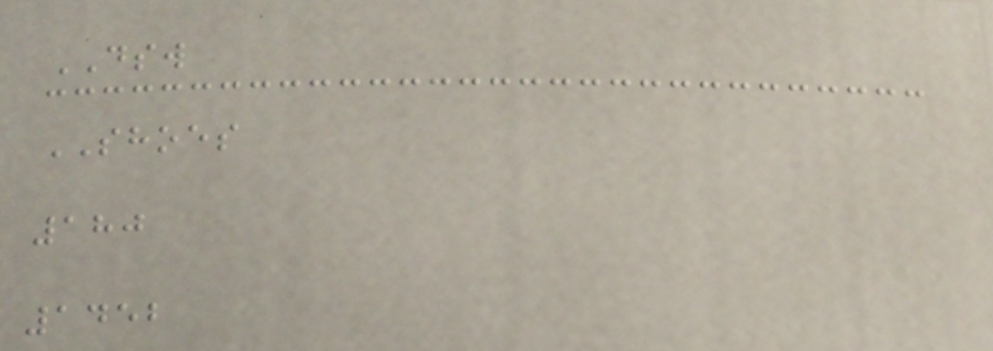DSW
SHOES
180
1452
